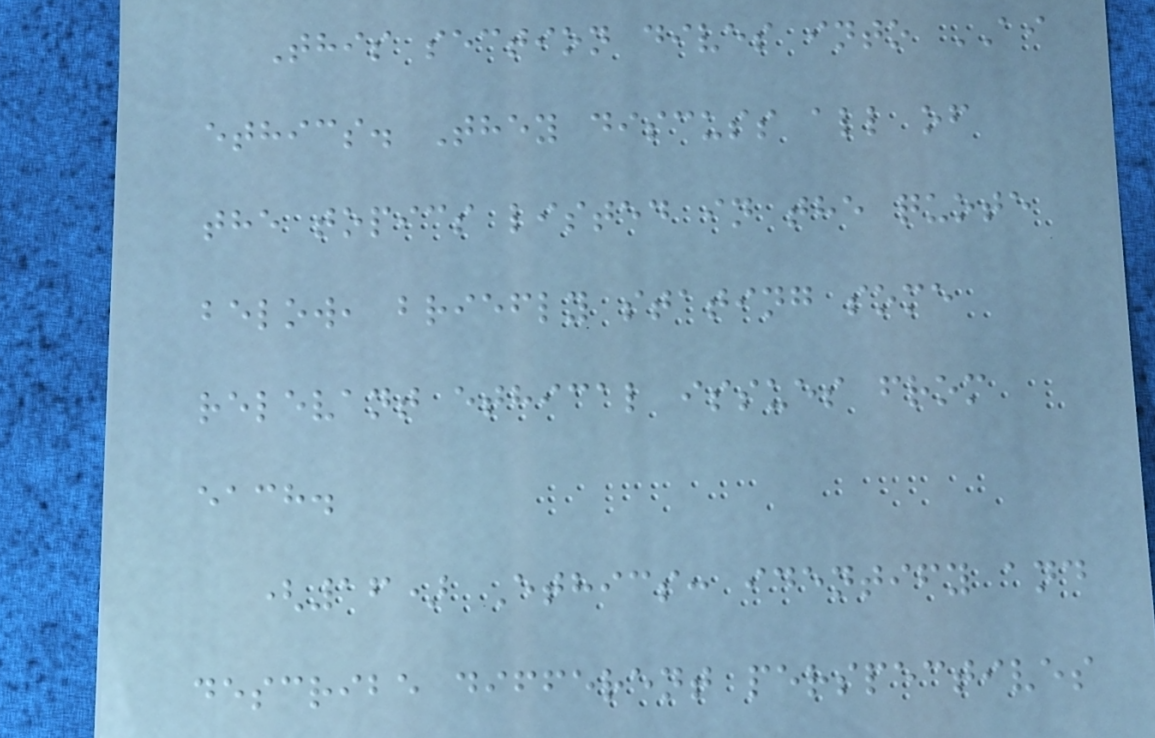This section dives into AI
ethics. They discuss all of
the topics listed in the quote
below, briefly stating some
relevant ethical issues from
each.
(16) Ethics: identify and
describe different perspectives
